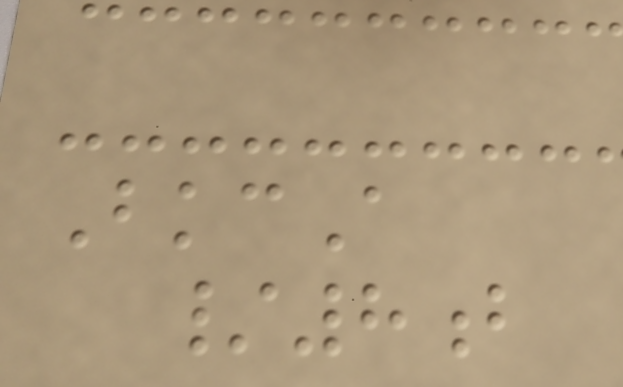BkcA
/8b
